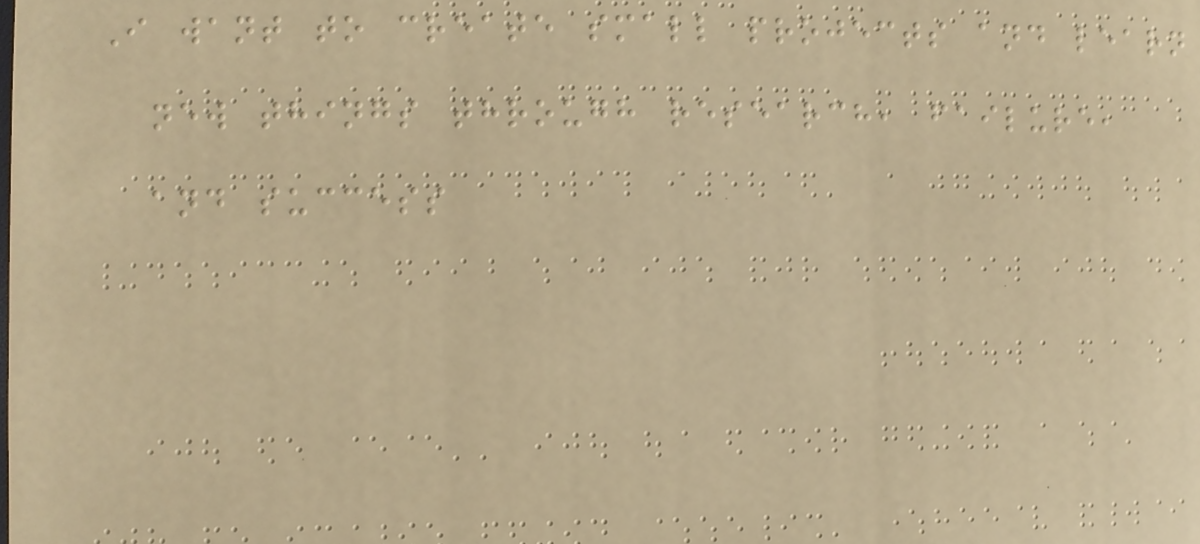I want to create small projects and learn
new things through research, failure,
and success
